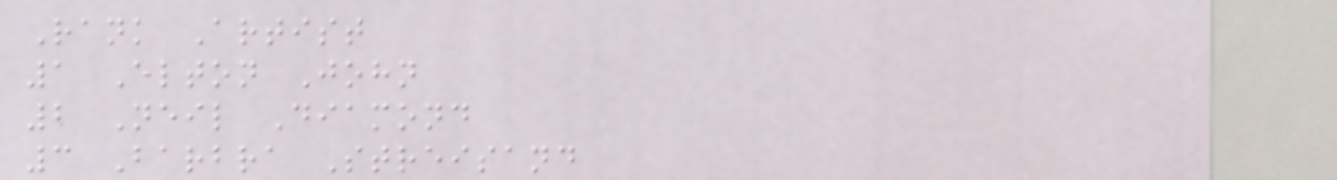Rank Artist
1 Elton John
2 Neil Diamond
3 Barbra Streisand
